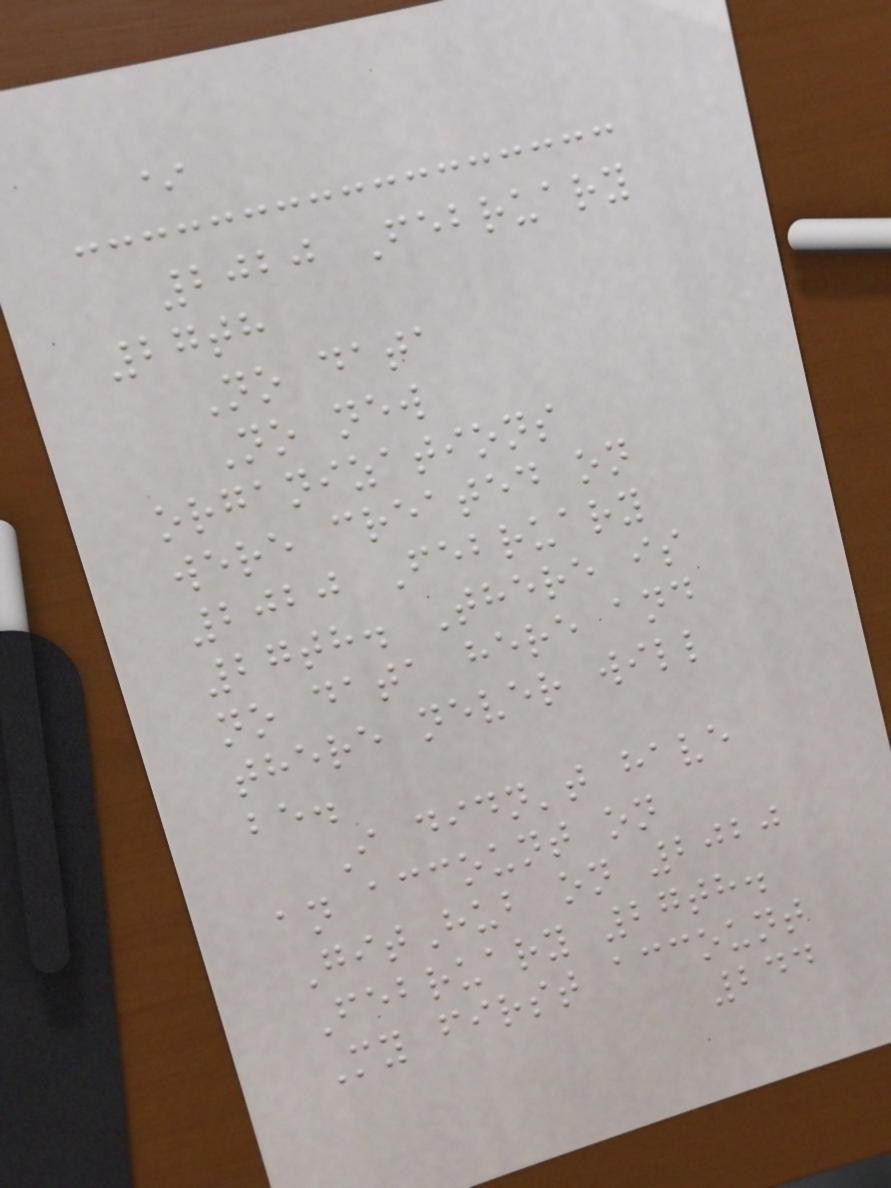*
2020 February
27th
No data
No new
organizations
were created on
2020 February
27th. There is
no data here and
there never will
be.
I didn't have
an account on
GitHub on 2020
February 27th.
My first account
244
